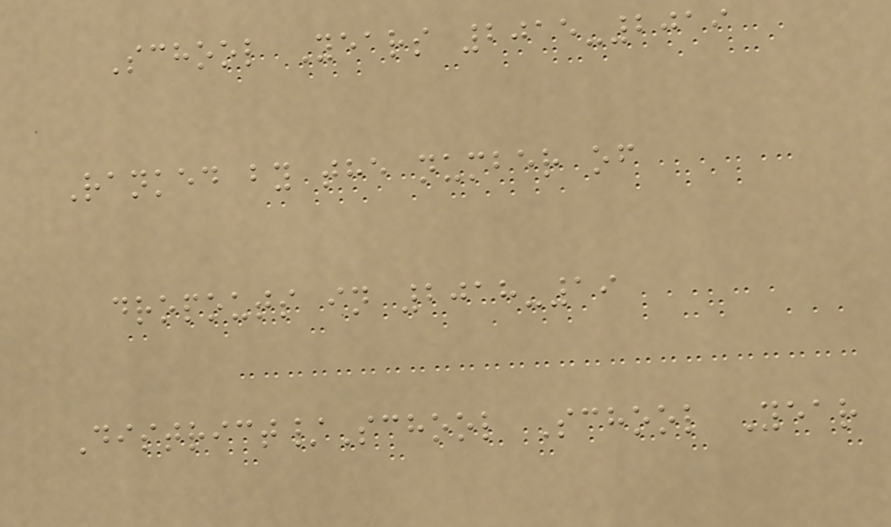School Years 2015-2019
Ranked by the number of
dropouts in 2018-19
District/School School Year
